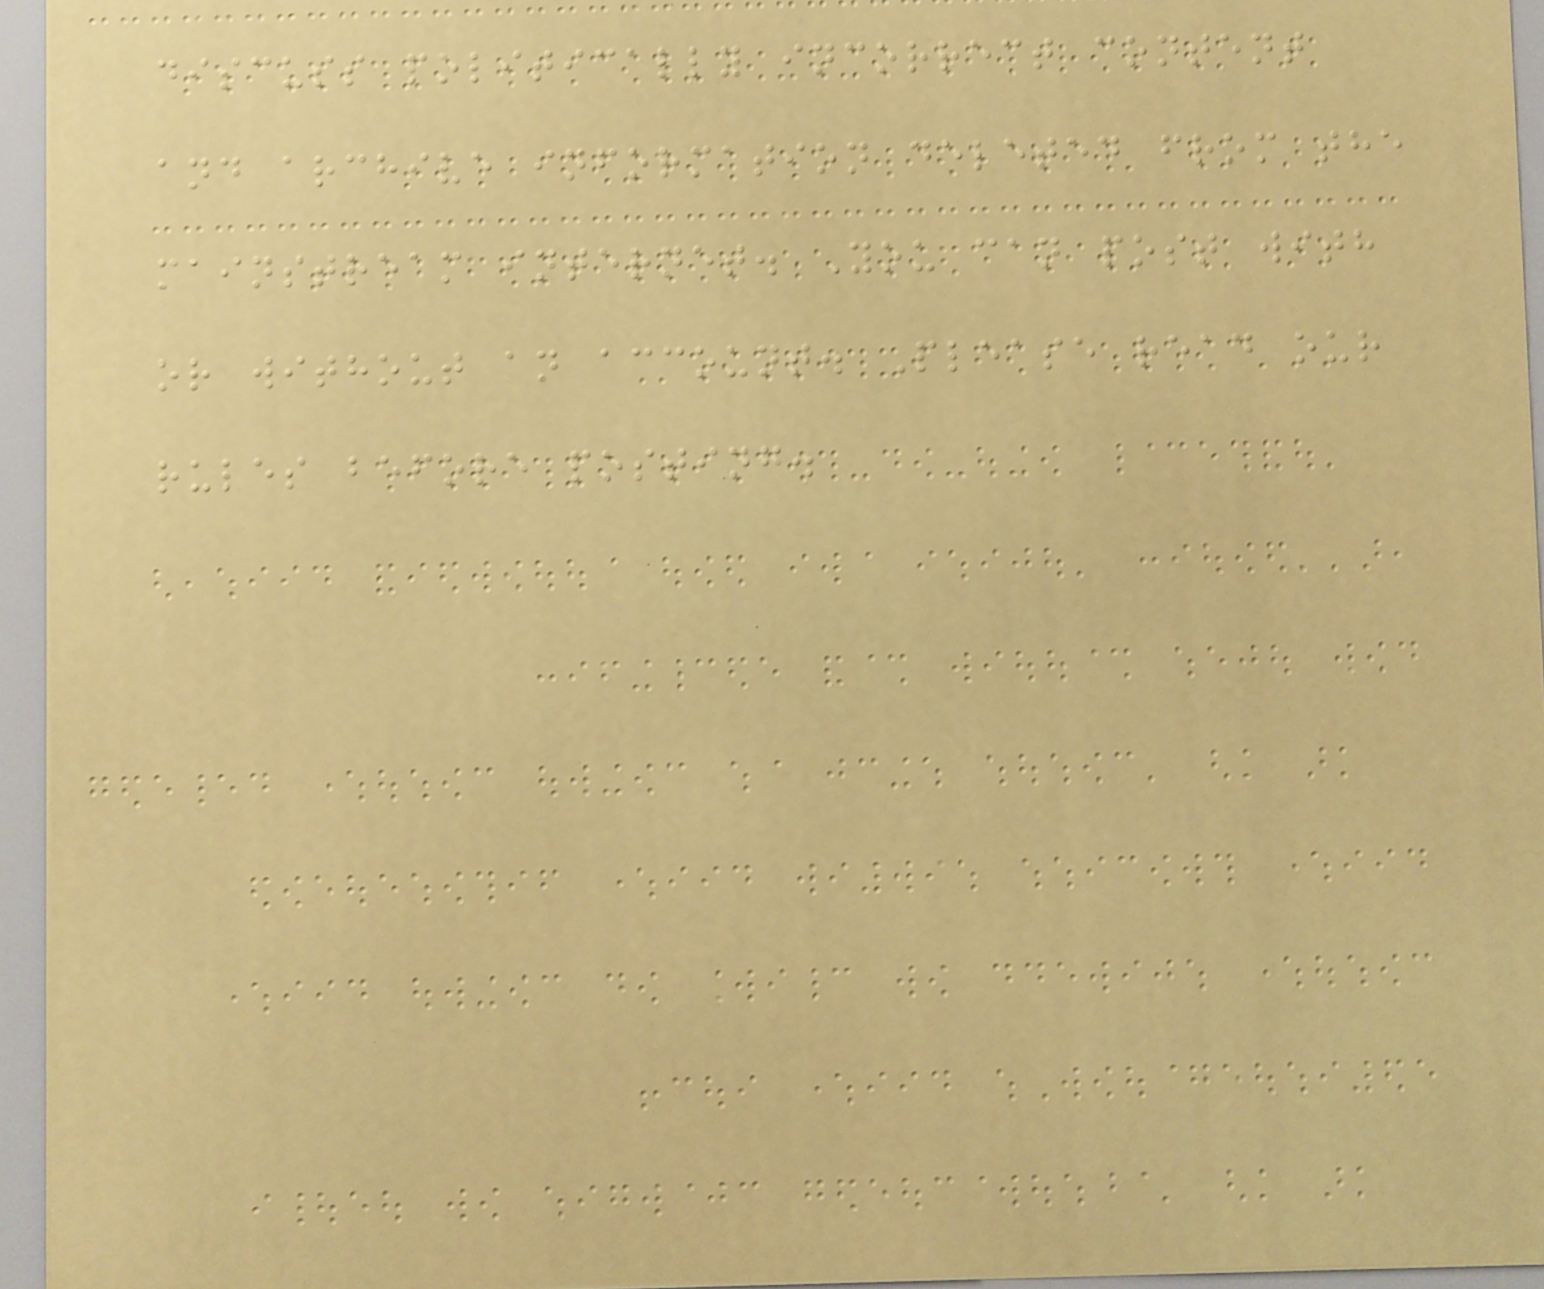discuss politically incorrect content
and archive information deleted from the
mainstream internet. You can post with
or without an account. Please read our
rules before posting.
